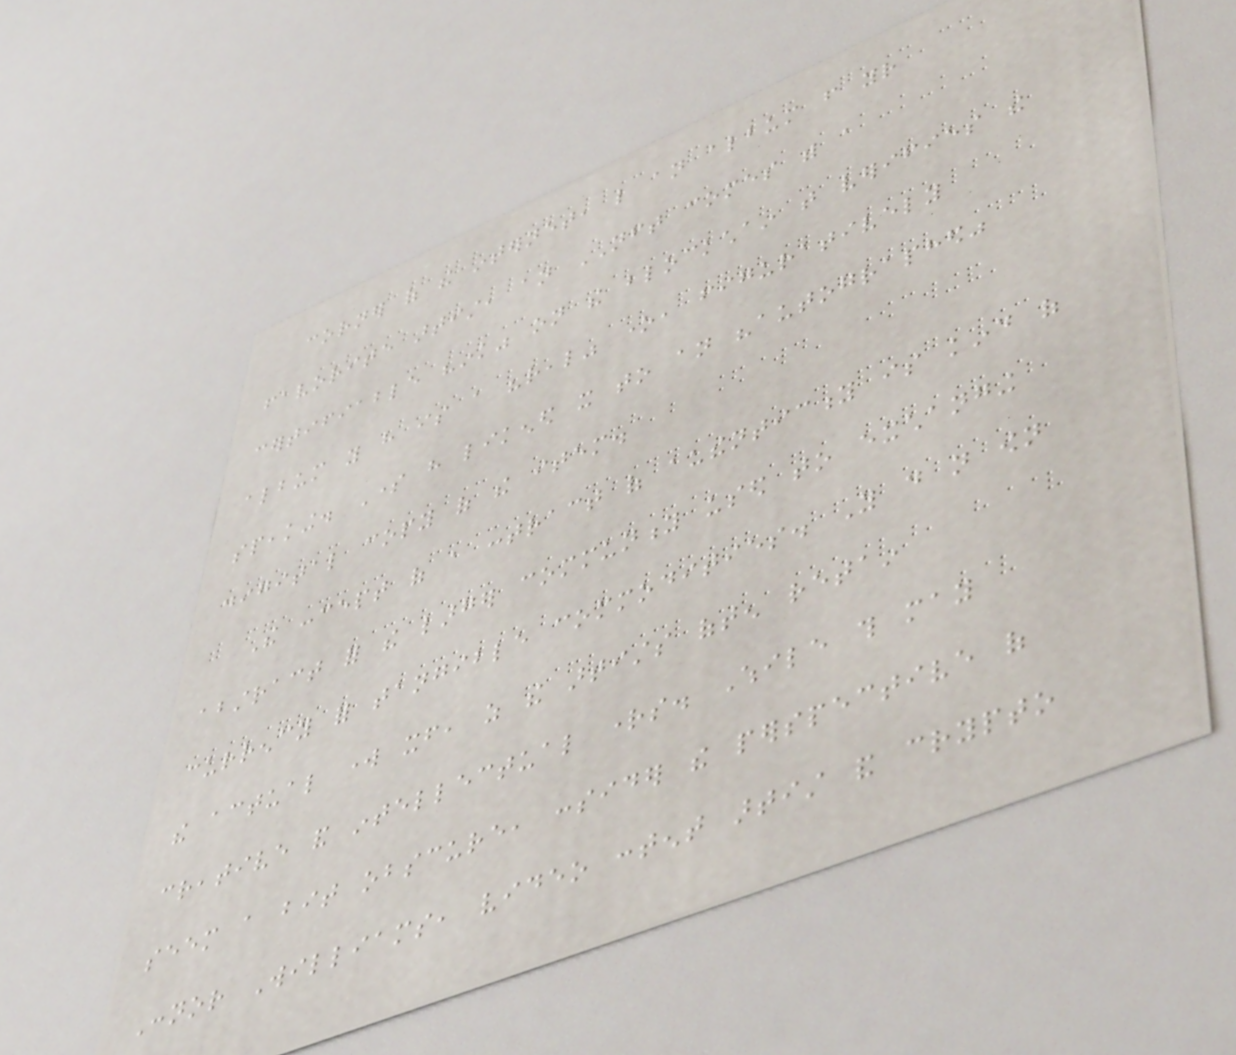corner of the internet, like an album from your
favorite artist, an NFT comes with a
certifiable "ink" on the blockchain that verifies the
album you have is a "real" one, figuratively
speaking. Some have likened it to an "autographed"
digital copy of the item.
The concept of a contract of authenticity is kind of
abstract for the larger community used to exchanging
currency for tangible commodities. You do not own
the actual work itself, as the artists often retain
creative and intellectual rights. While this may
seem a bit obscure, consider the perspective of
Connor Williams, video content artist and crypto
